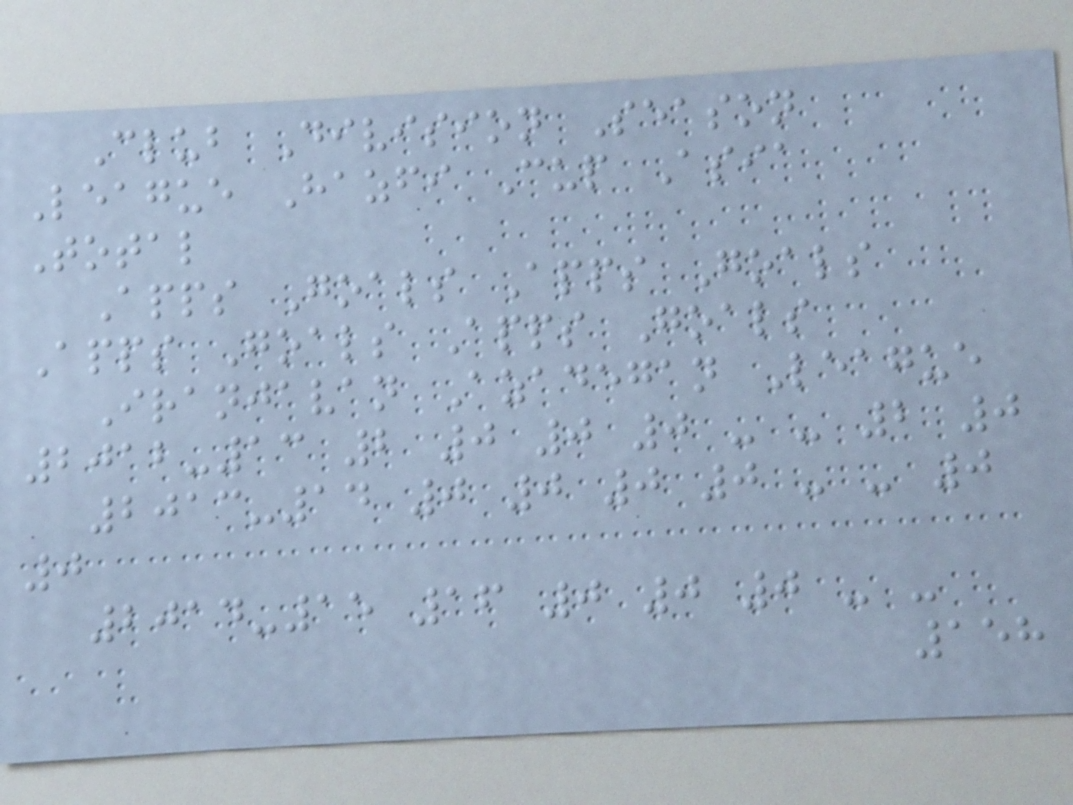Club Division Season
League Hazfi Cup Asia
Total
Apps Goals Apps Goals
Apps Goals Apps Goals
Iranjavan Azadegan League
2012-13 2 0 0 0 - - 2 0
2013-14 0 0 0 0 - - 0
0
2014-15 16 0 0 0 - -
158
